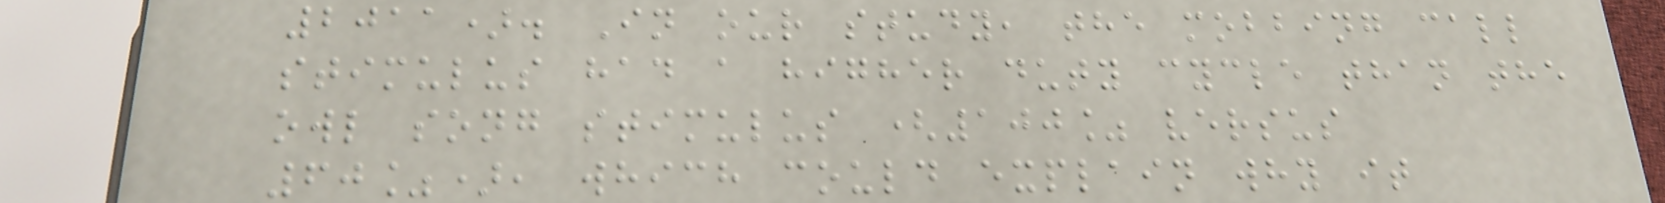2011). In our study, the mobbing call
stimulus had a higher duty cycle than the
owl song stimulus (100% versus
60%), which could explain why it
